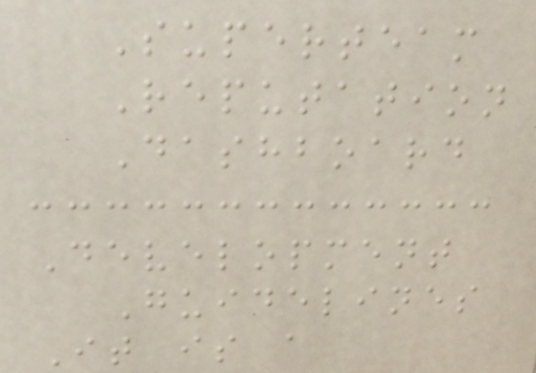Superteam
Reputation
Dashboard
Development
Guidelines
It is a
